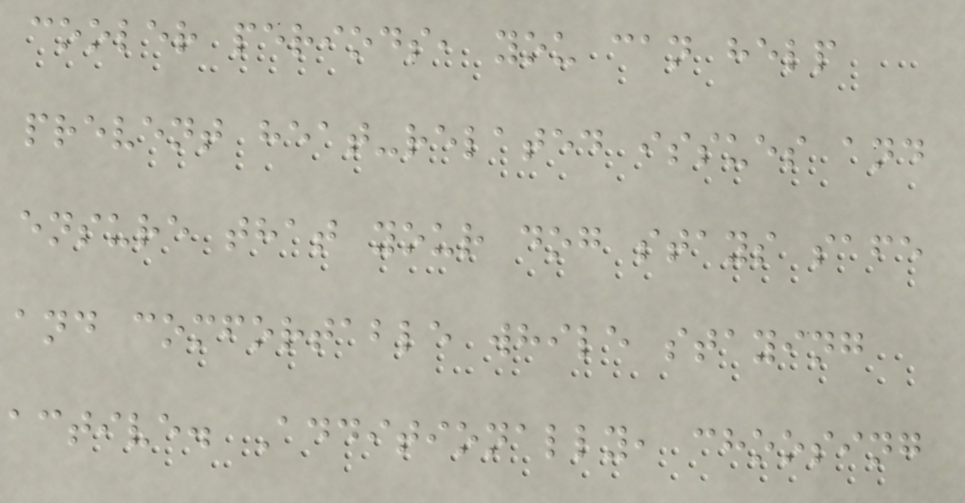cooler periods, you can help
prevent heat-related issues and
ensure that your dog stays safe
and comfortable while staying
active. Additionally, choosing
